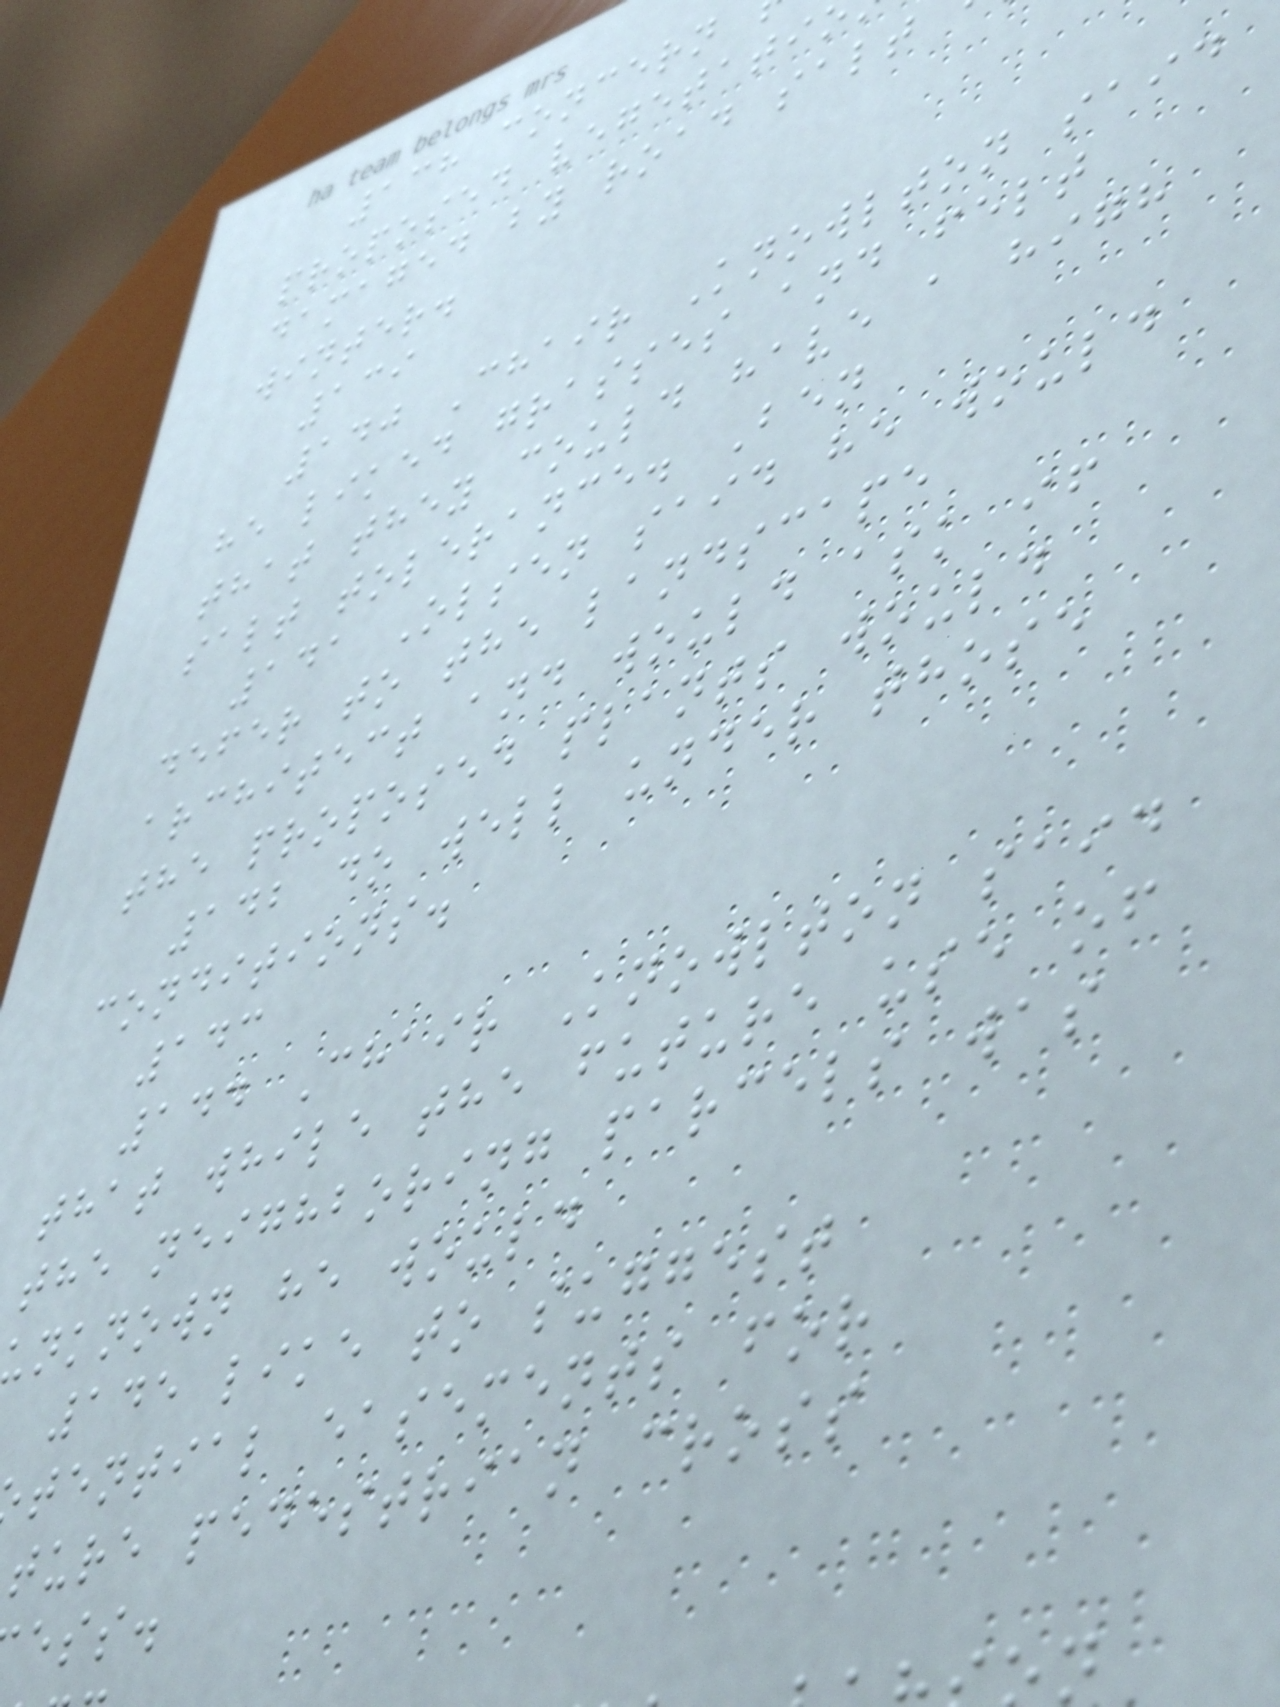138 concern
proposed vegetati
damaged by road salt
winter.
139
140 Chair Knowlton said
he liked grasses and felt
that they could have a high
salt tolerance. Ben
141 Olsen said he would
defer to the landscape
architect and would ask if
the proposed plants would
142 do well under those
conditions.
143
144 Chair Knowlton said
that while the future use of
the neighboring parcels was
nknown he would
145 like to suggest
tential easements for
ture pedestrian cross
ess.
